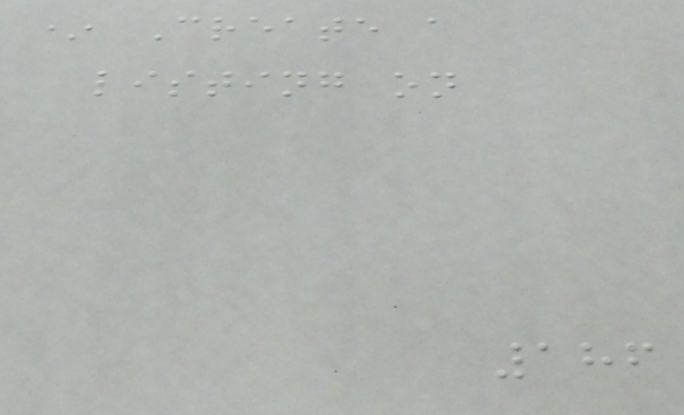* Create a
listing on
186
